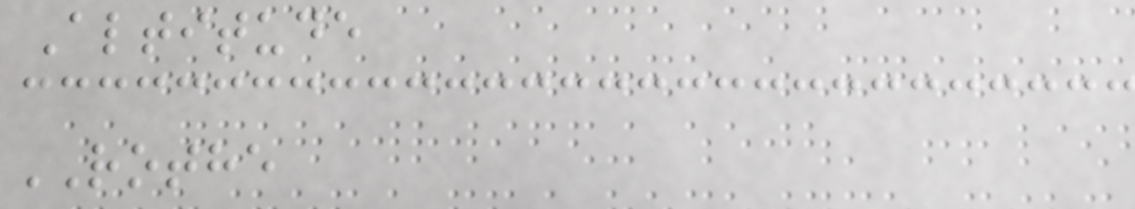Altitude
ROTHE
